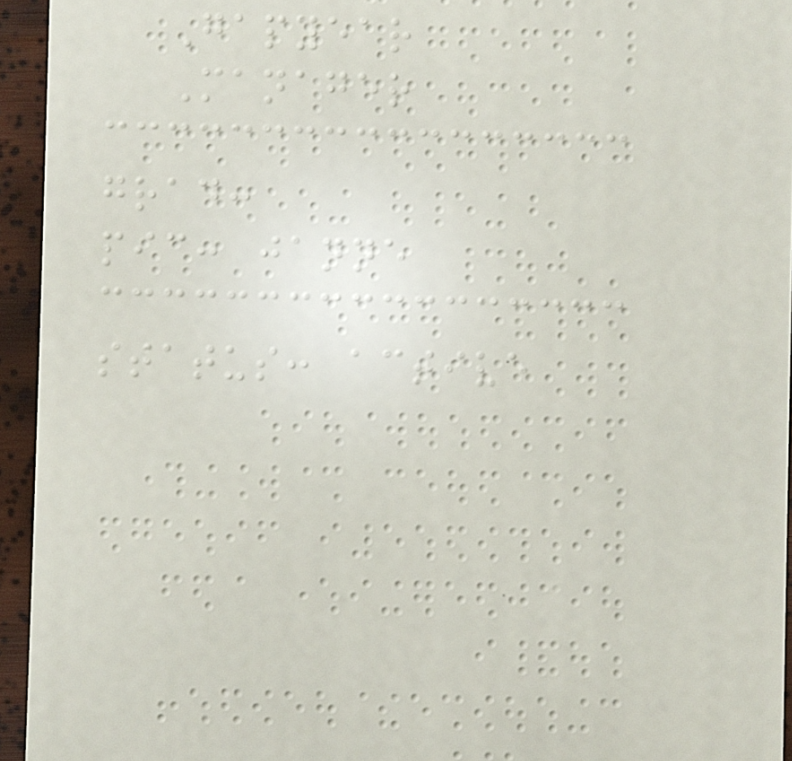Gapyear
Manager
grad:
pic: janne
status: active
